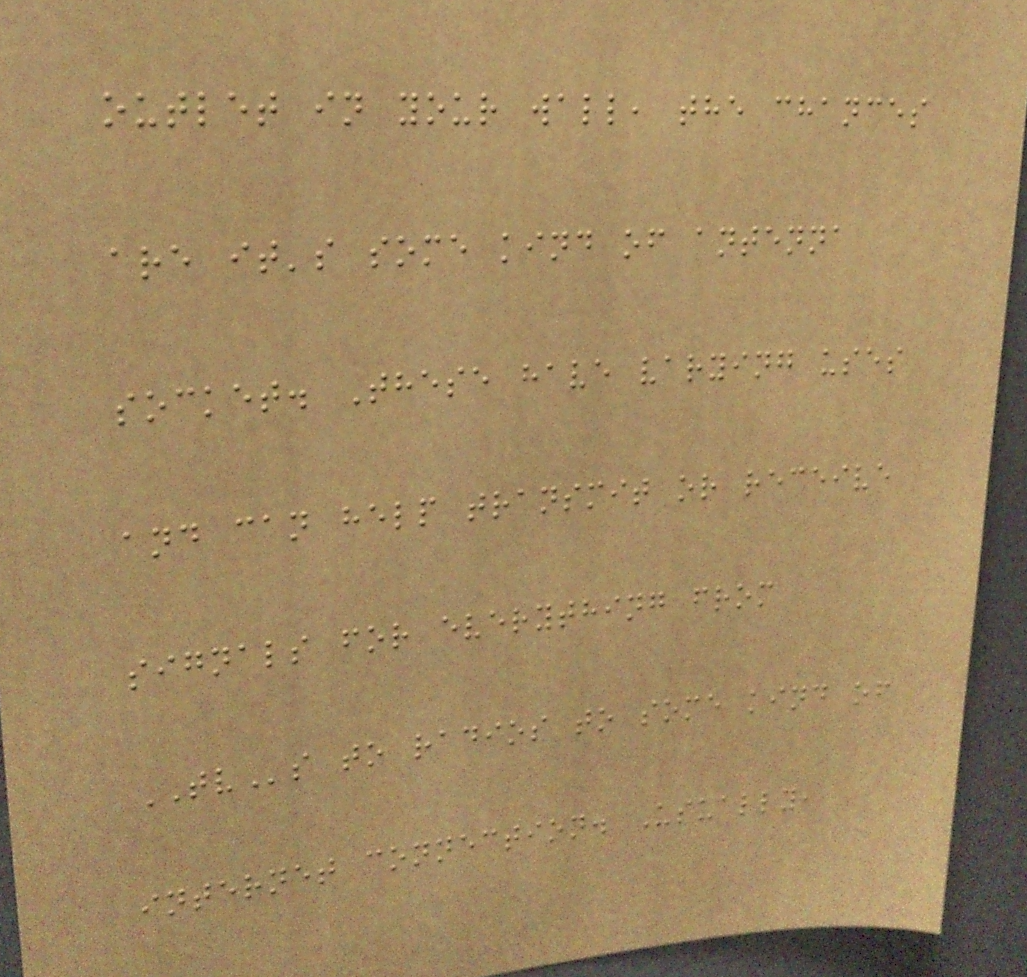outlet in your wall, the chances
are it's some kind of antenna
socket. These have varying uses
and can help transmit or receive
signals for everything from
TVs to radios to some kind of
internet connection. Usually,
